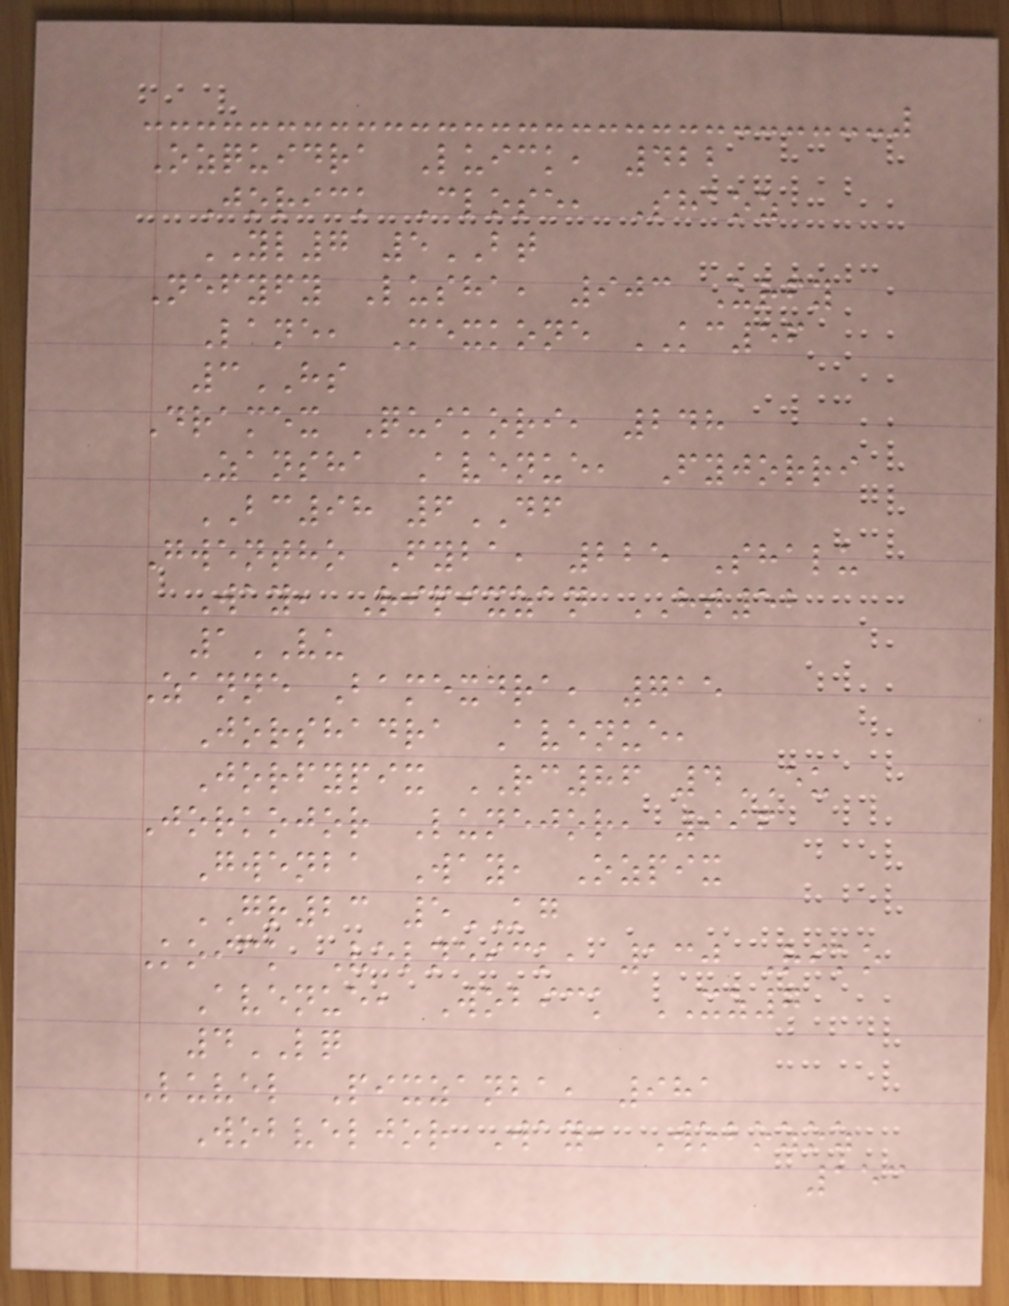Ozquidra Luick, 422
Jorick Close, Shaoz
YL7 5BT
Nefyfy Lusha, 903 Urfy
Lane, Mexkone KC56
3HS
Dramex Quikori, 248
Zansha Avenue, Fyjorri
BC98 6DF
Gwentho Fyba, 225 Shalu
Way, Ripixzan HT52
1VU
Zanne Bamexdra, 715
Jorshadra Avenue,
Jorfypix RC86 4EU
Jorkojor Lunejor, 996
Gwenba Way, Ozpix
GR23 5KG
Koick Velneick, 130 Riko
Avenue, Wobick XZ7
4LQ
Luvel Pixzanba, 981
Wobveljor Way, Wobozoz
153
